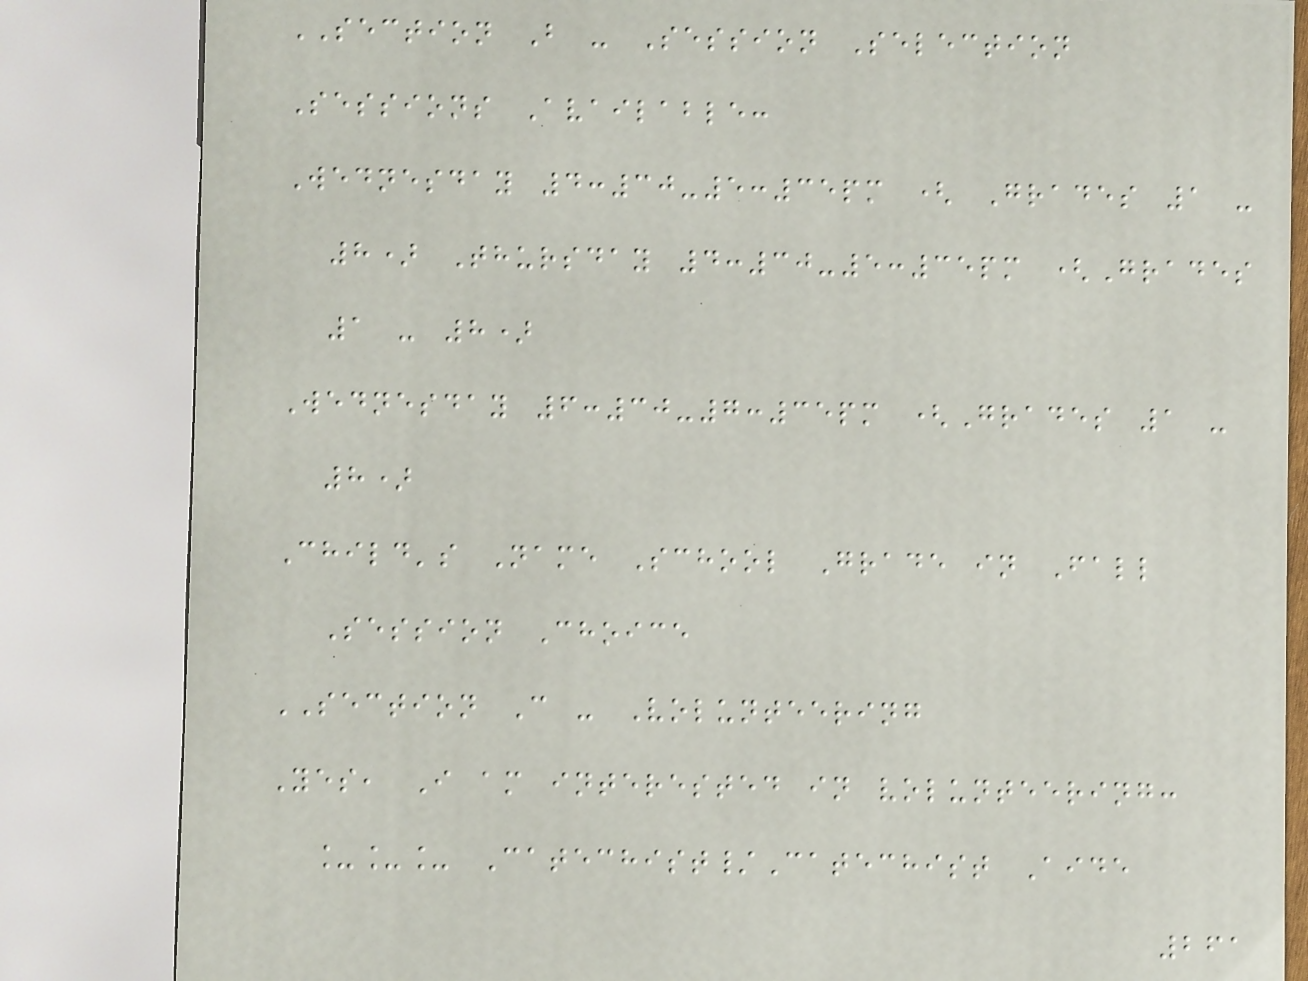SECTION B - Session Selection
Sessions Available:
Wednesday 4:30-5:35pm ( Grades 1 -
8) Thursday 4:30-5:35pm (Grades
1 - 8)
Wednesday 6:30-7:35pm (Grades 1 -
8)
Child's Name School Grade in Fall
Session Choice
SECTION C - Volunteering
Yes, I am interested in volunteering:
___ Catechist/Catechist Aide
261
